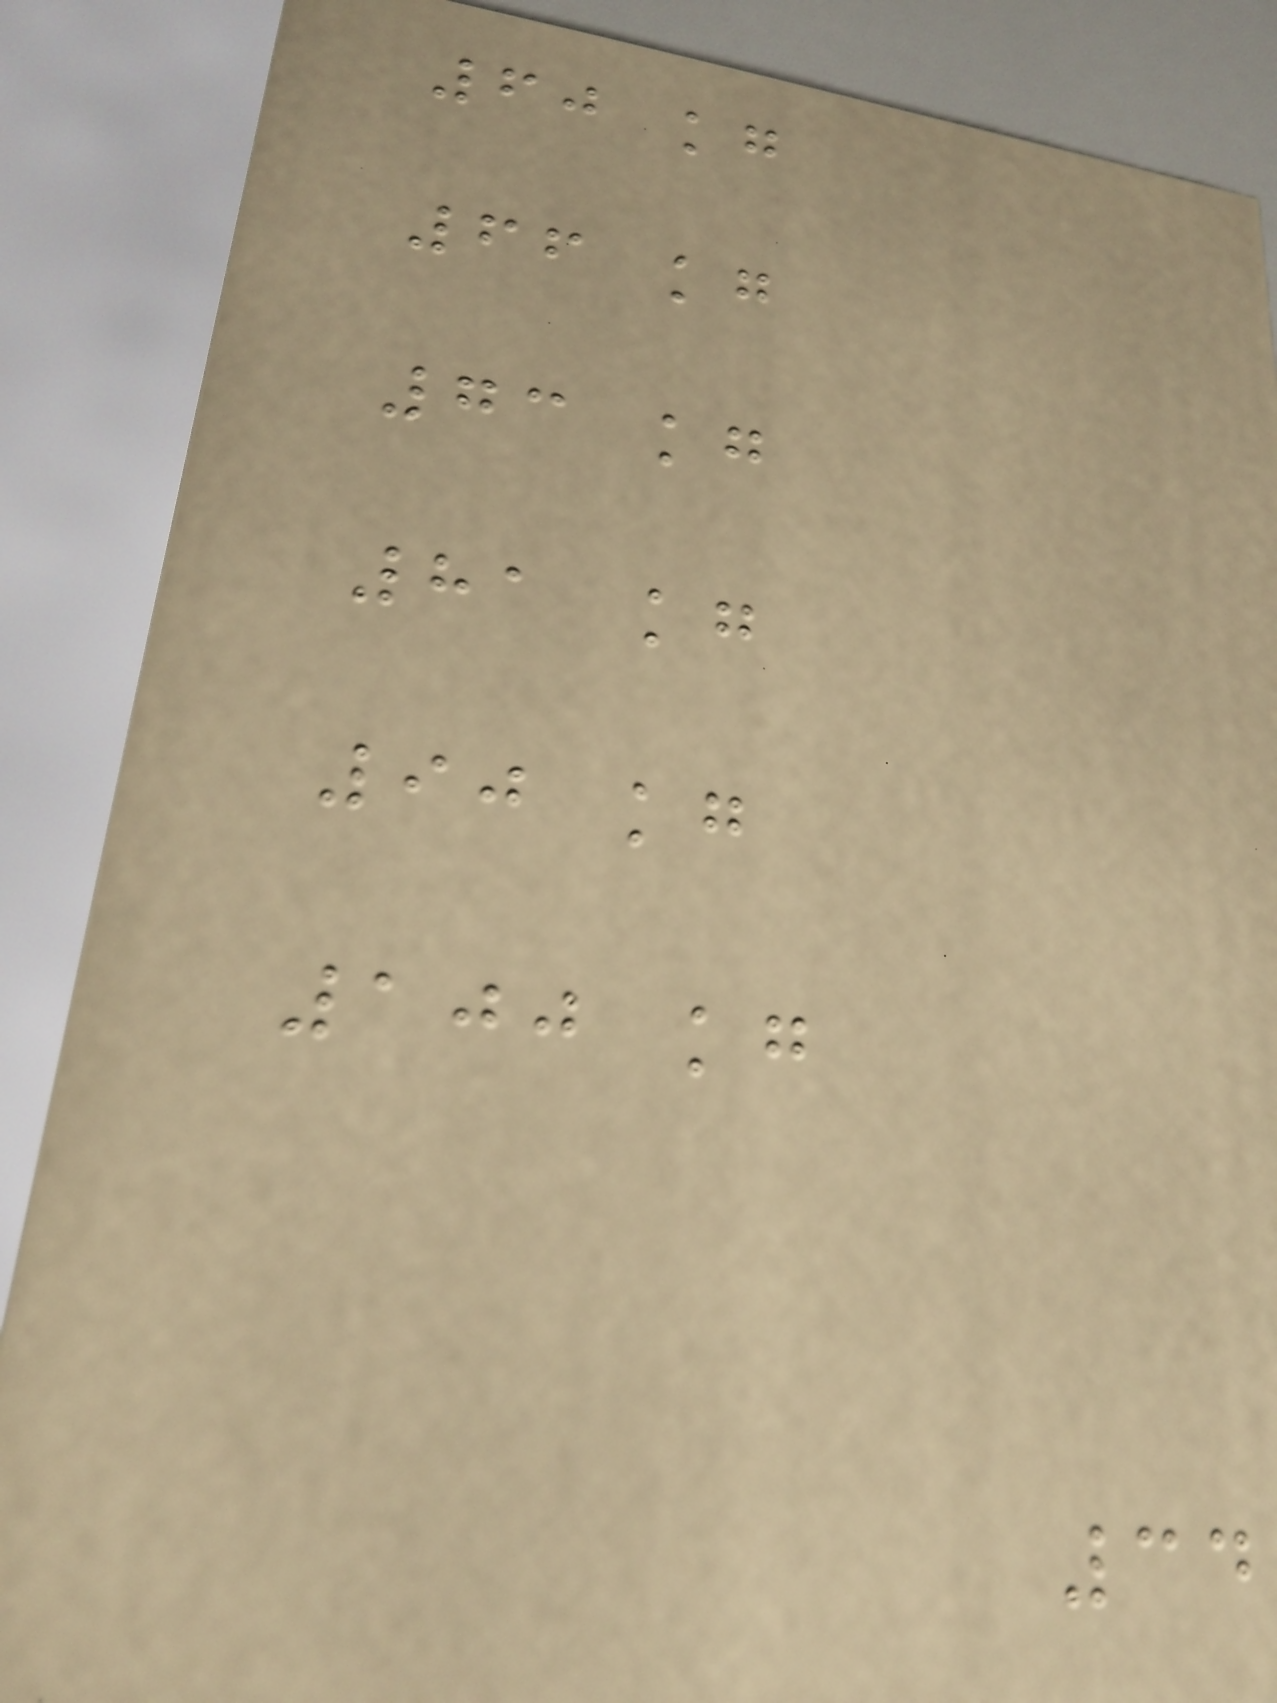60 kg
66 kg
73 kg
81 kg
90 kg
100 kg
34
